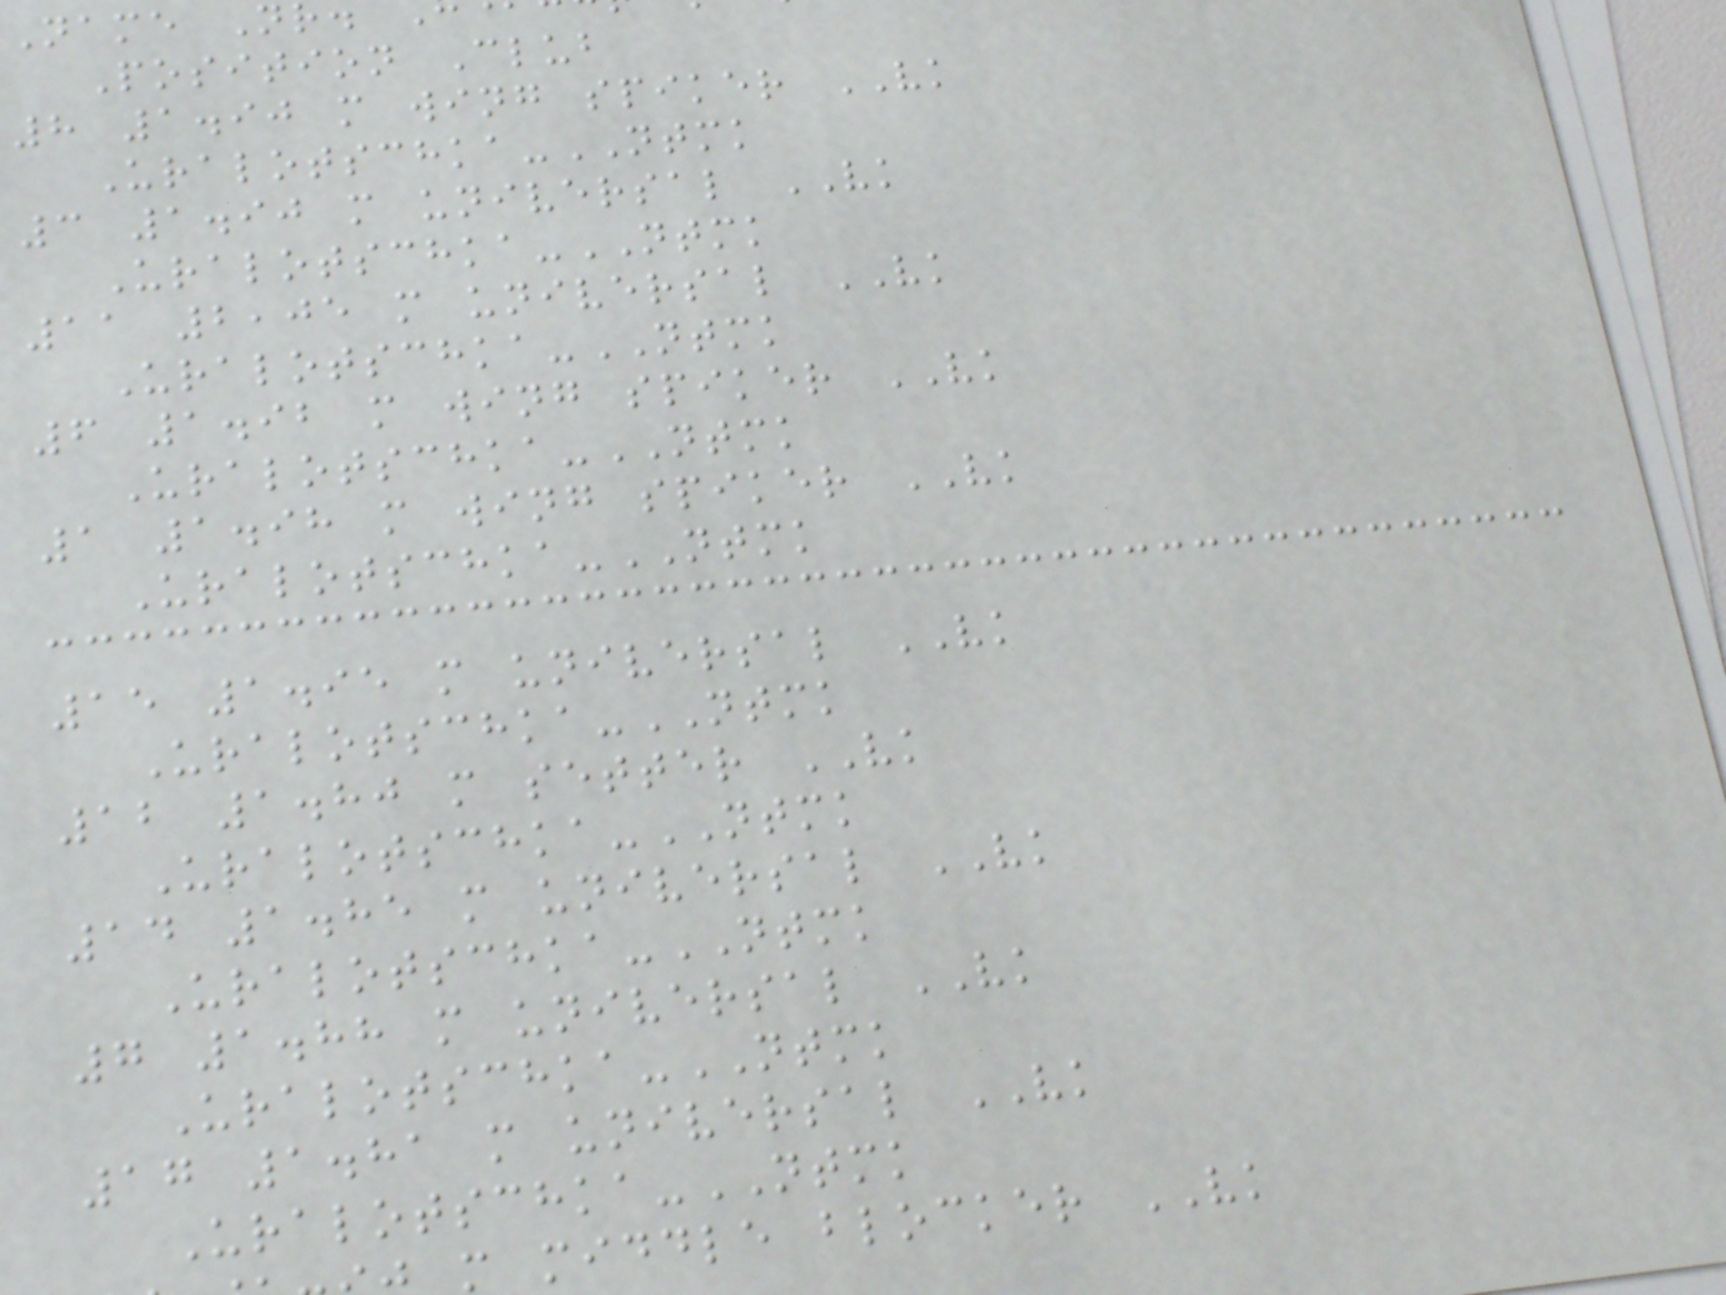Position Club
8 1.90 m wing spiker VK
Uralotschka-NTMK
3 1.90 m universal VK
Uralotschka-NTMK
11 2,05 m universal VK
Uralotschka-NTMK
6 1.92 m wing spiker VK
Uralotschka-NTMK
1 1.98 m wing spiker VK
Uralotschka-NTMK
15 1.95 m universal VK
Uralotschka-NTMK
12 1.80 m setter VK
Uralotschka-NTMK
14 1.85 m universal VK
Uralotschka-NTMK
7 1.88 m universal VK
Uralotschka-NTMK
17 1.81 m universal VK
Uralotschka-NTMK
m middle blocker VK
